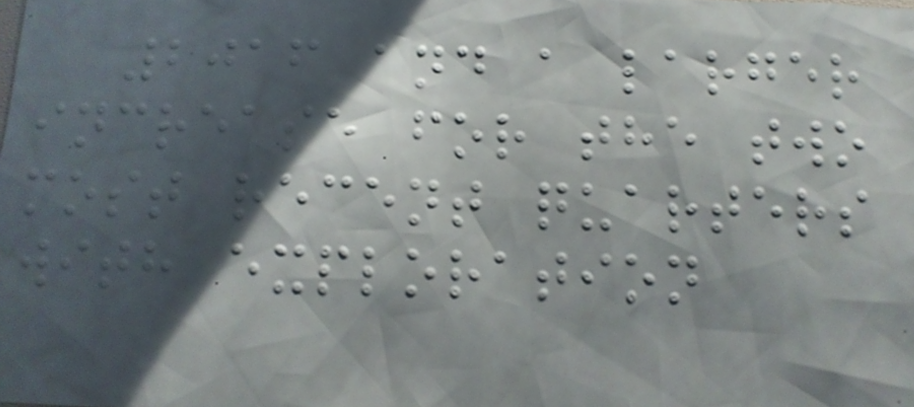2016 and a larger
increase for the two
most recent quarters
with exploration
